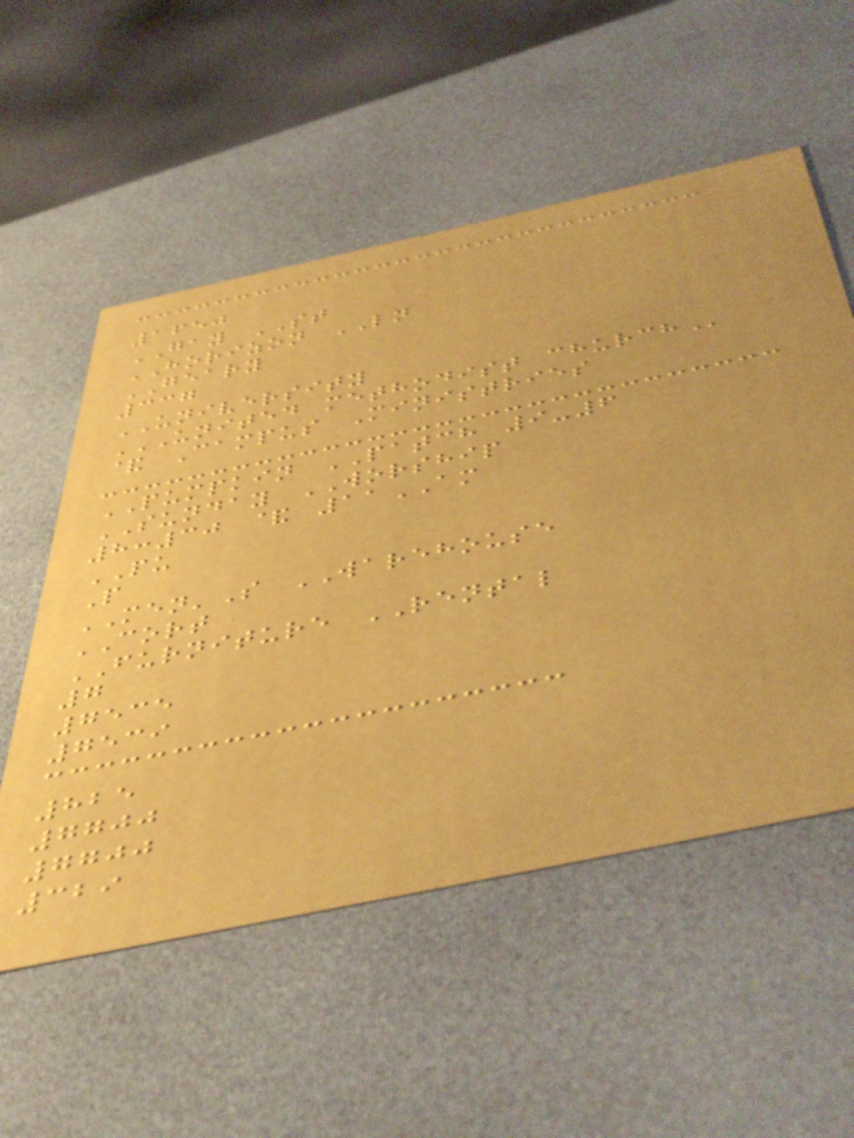1650
GAY ST
HORIZON LN
GEARY
337
UNIVERSITY
UNITED METHODIST CHURCH
& Campus Ministries
PUMPKIN PATCH 9-6
SUNDAY WORSHIP
8:30 & 11AM
PU
P
MEN'S WAREHOUSE
CORT
FURNITURE RENTAL
7
7535
7539
825
7700
7700
329
